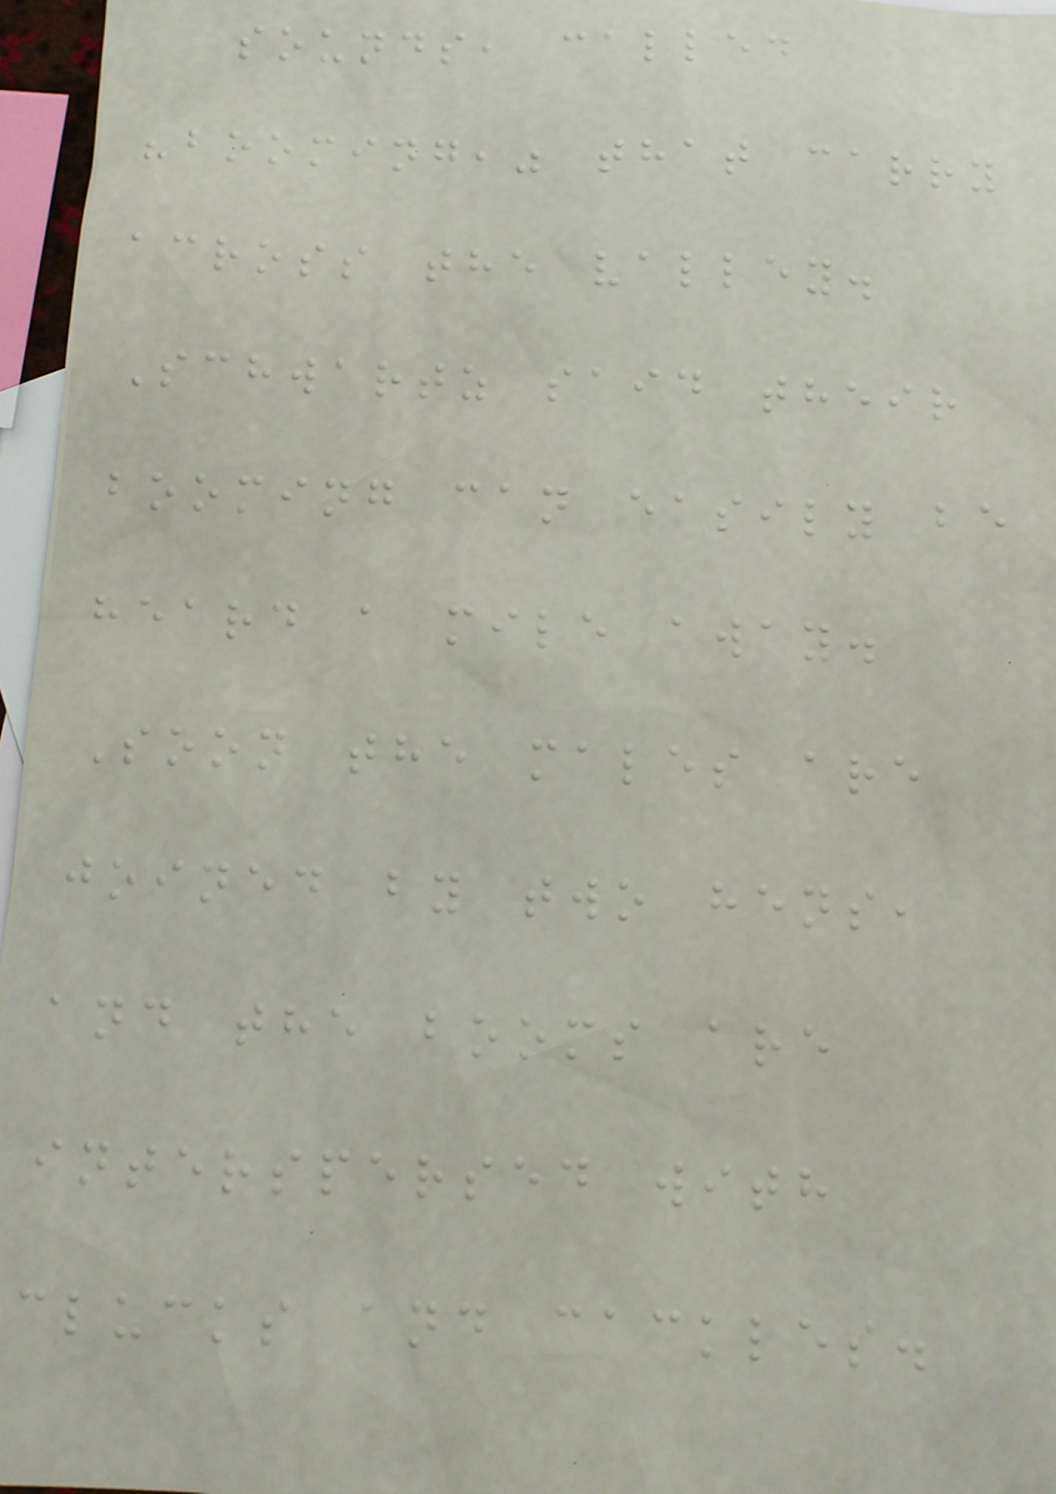sounds, called
"booming," that carry
across the valley.
Schwartz said their
booming can easily be
heard a mile away.
Soon the males are
joined by two hens,
and the booms are
interspersed with
clucks and cackles.
